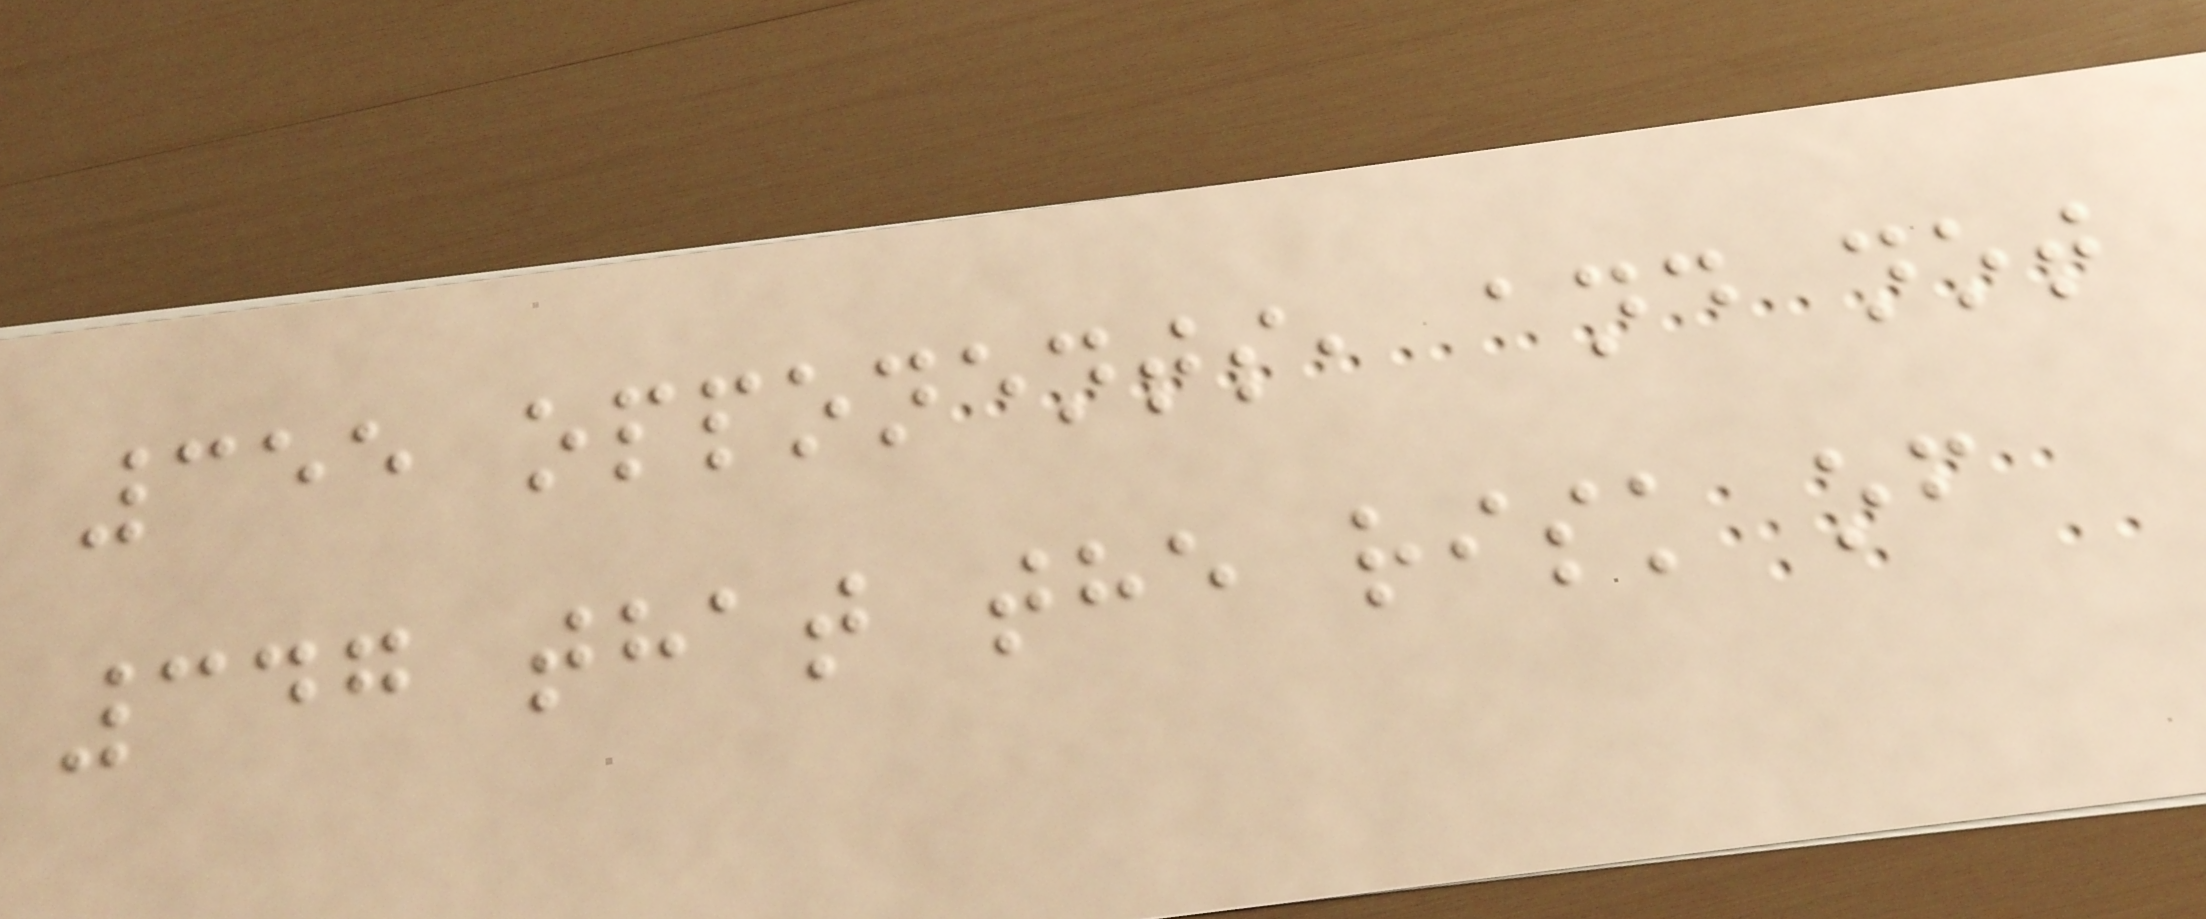355 opponents, and not
347 that the risk of
